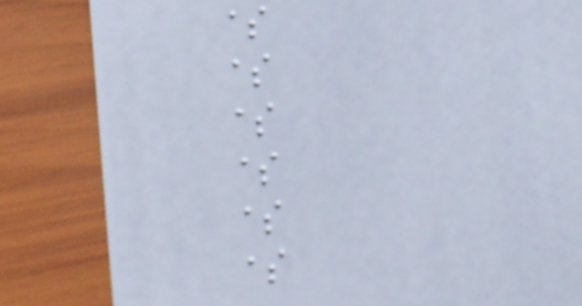$
$
$
$
$
$
